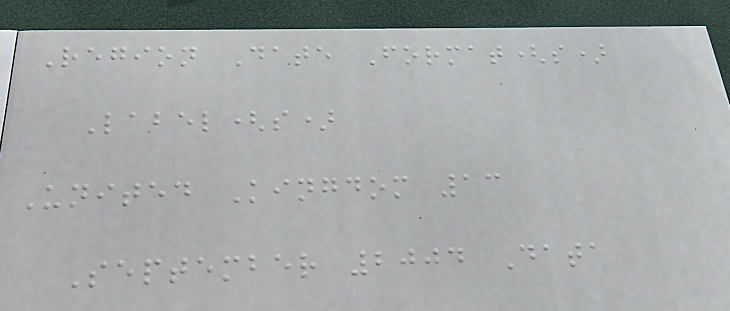Region Date Format(s)
Label(s)
United Kingdom 13
September 2004 Data
